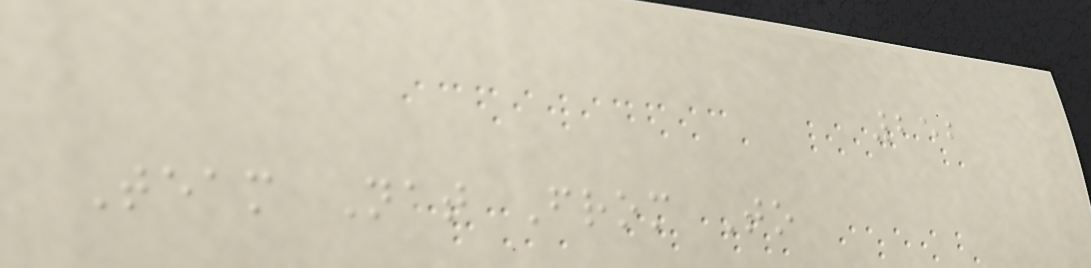252
Team Nat From To
